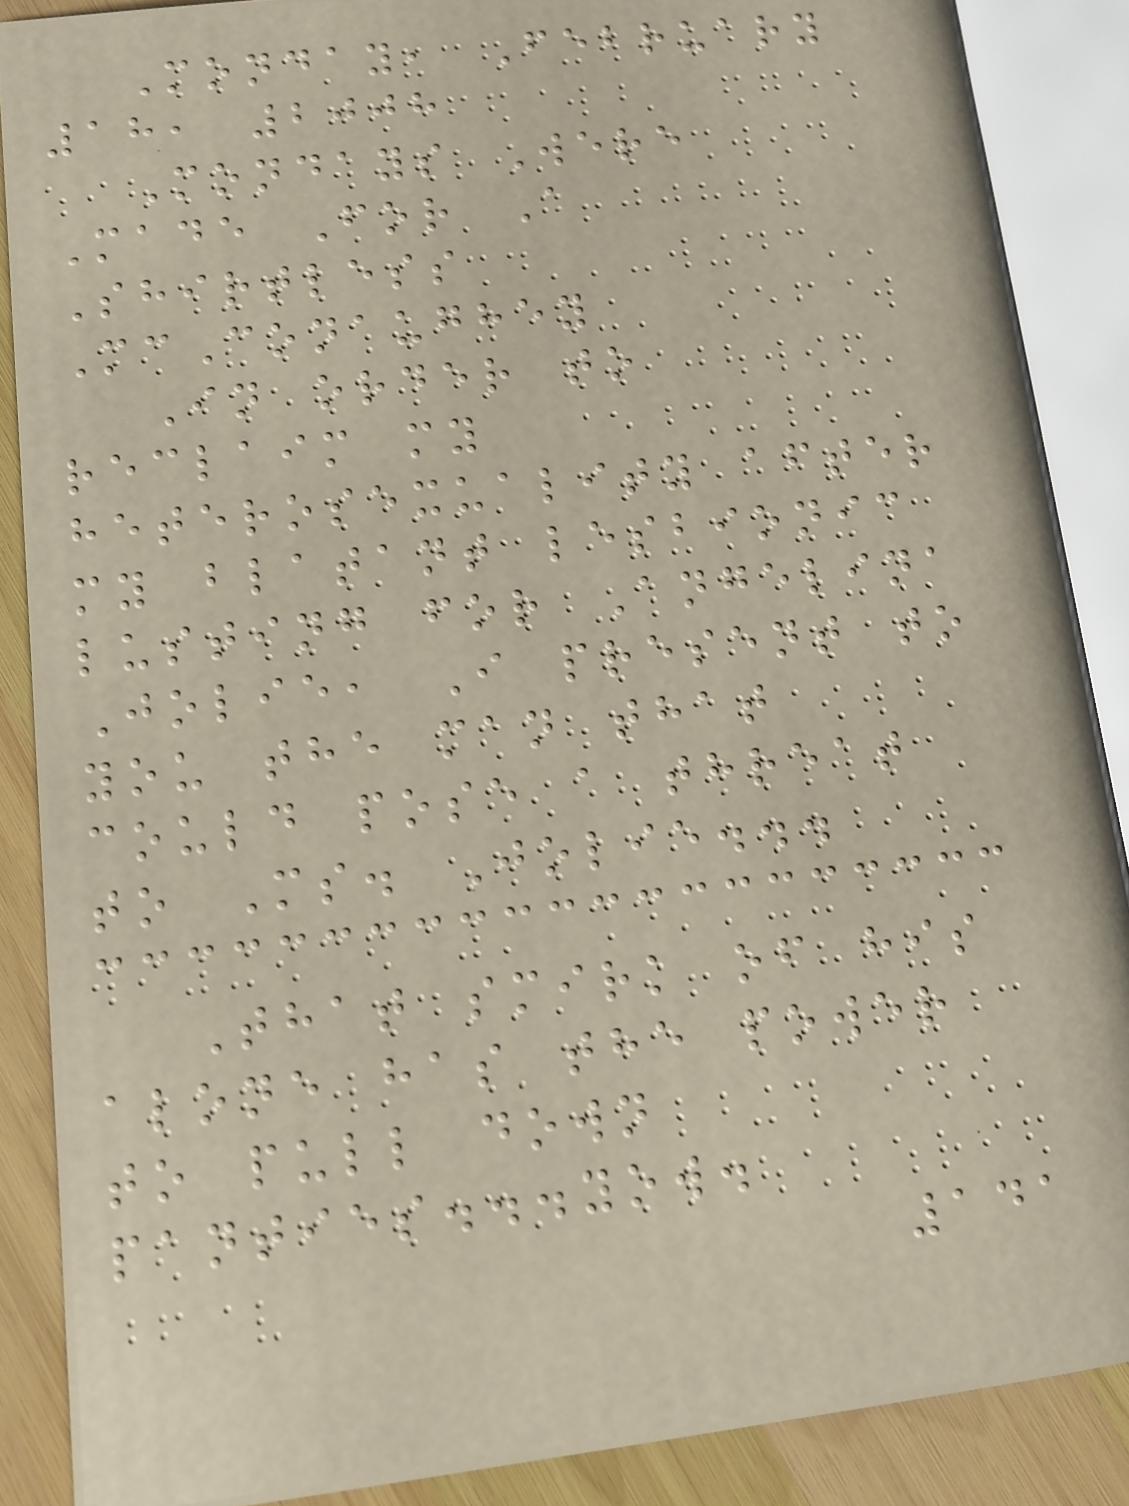Monday, February
18, 2008
Mondays Were
Made For A
Shirtless
McConaughey
In order to
reclaim my
heterosexuality after
my blatant lesbionic
lusting for Angelina
Jolie, I present to
you the man that
could pose a threat
to Ms. Jolie...
That smirk of his
alone has the power
to pull down
panties...yow.
141
